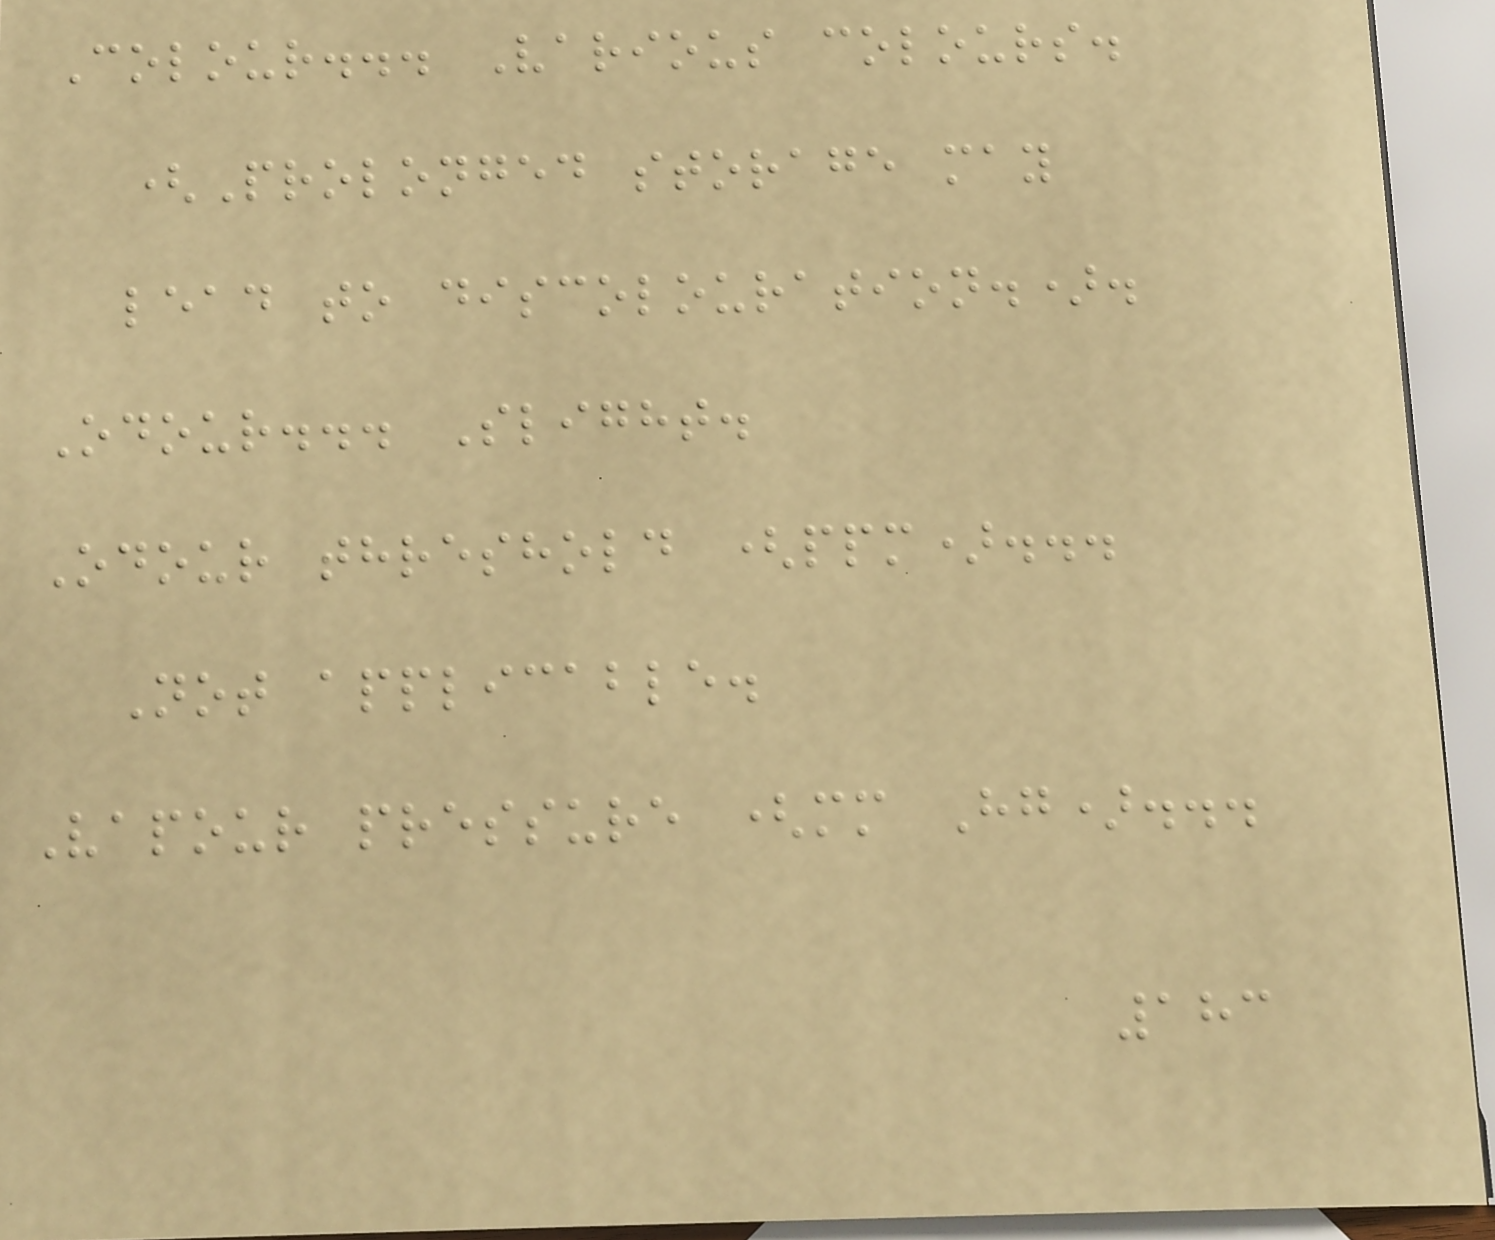Colour... Various colours.
(Prolonged storage may
lead to discolouration.).
Odour... Slight.
Odour threshold (ppm)...
Not applicable.
Vapour pressure (mm Hg)...
183
